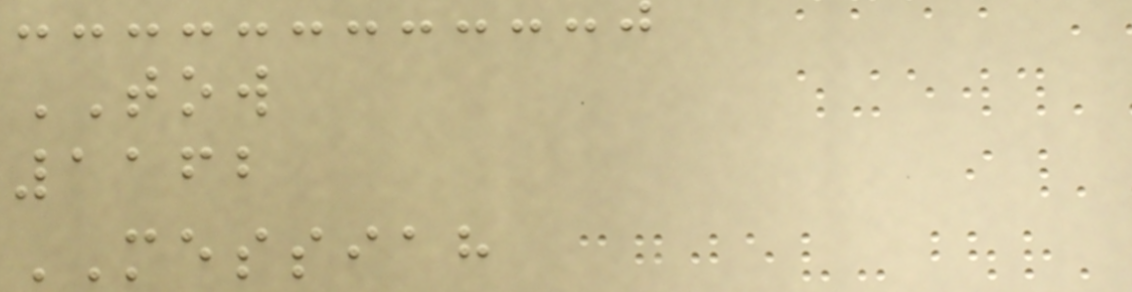TOW
1162
MESSIAH
